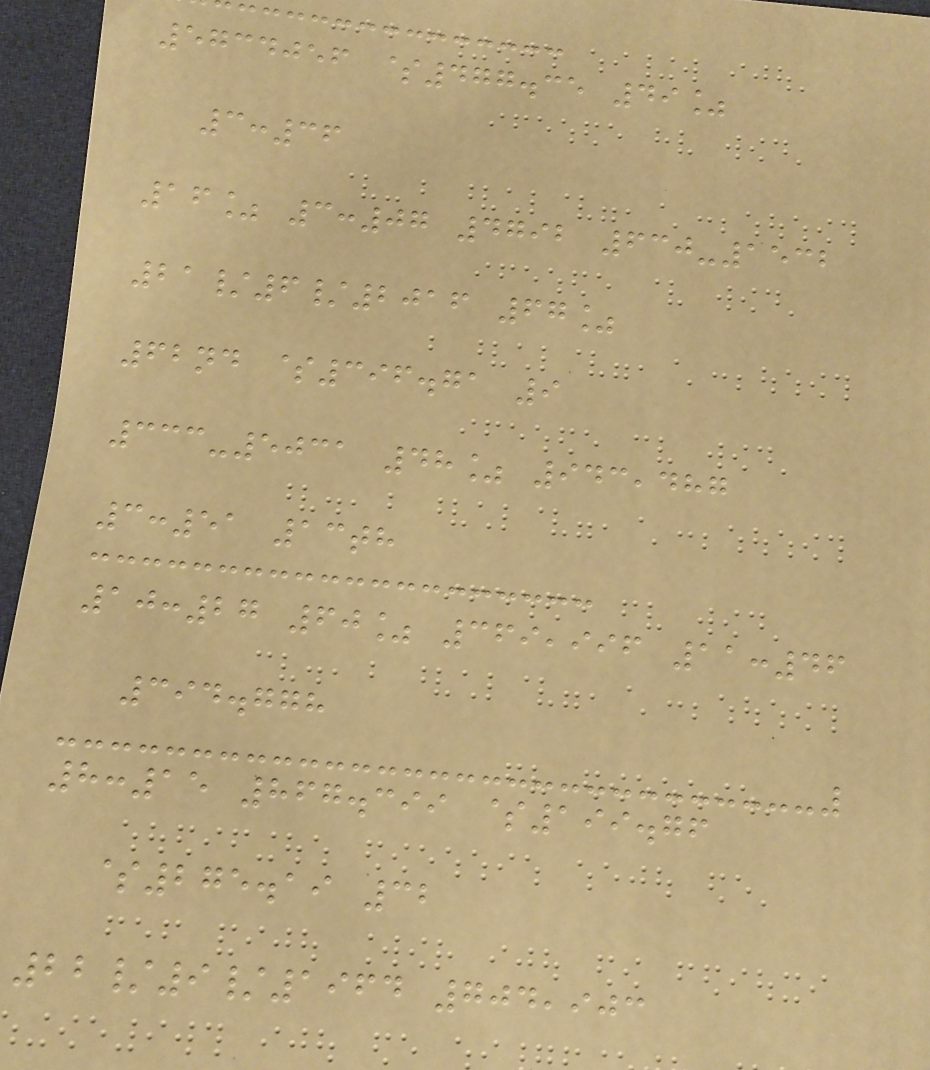5734056 $477.35 49%
3:36
16% 3:07 4792 630-1532
21/6/2016 67%
62nd $396.71 9
333-5031 48% 943,487
3:51 13th
10:27 60% 369,996 11:46
394.778
8:15 867.399 $199.76
$275.19 32
22/9/1964 704,903
